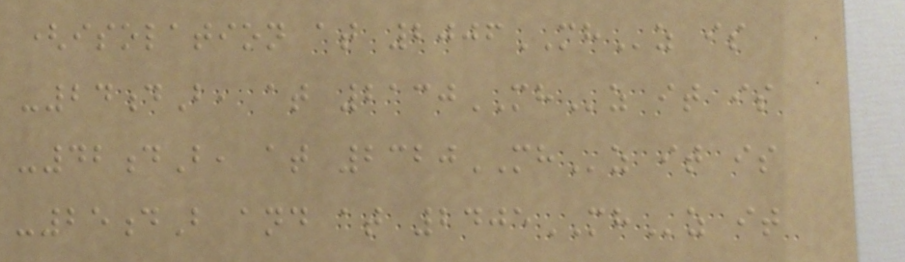(isolation at 2006MHz is
-24dB, at 2130MHz it is
-42dB, at 2320MHz it is
-25dB and at 2405MHz it
